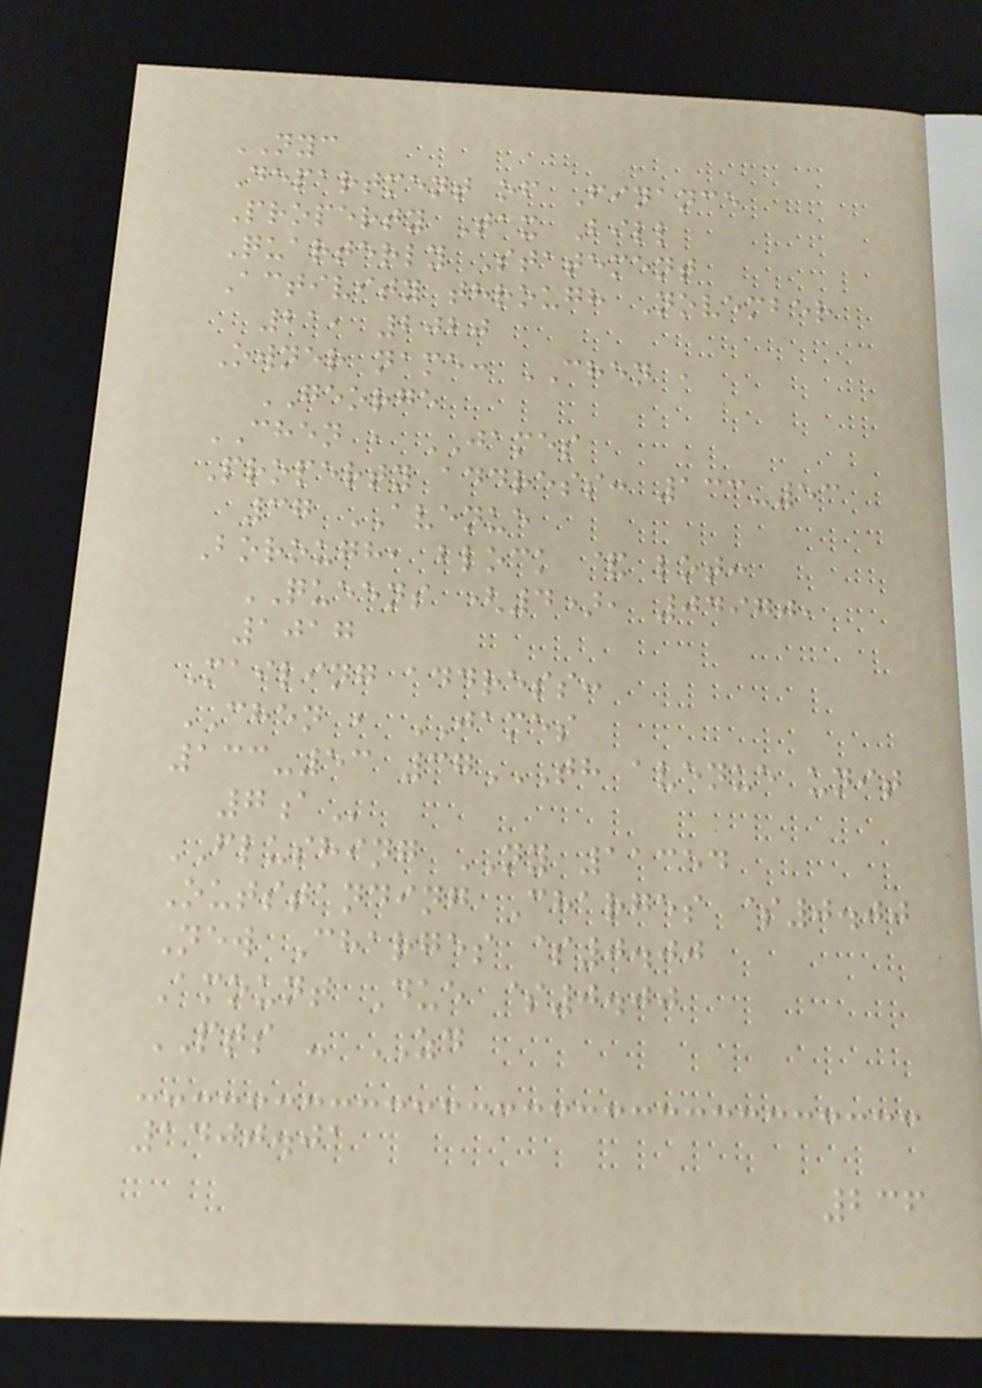NYC
Department of Finance
Property Tax Bill
Quarterly Statement
Activity through November
21, 2020
Owner name: CHEN ,
GEORGE
CHEN , JAMES
Property address: 133-53
37 AVENUE
Borough, block & lot:
QUEENS (4), 04970,
1017
Mailing address:
CHEN , JAMES
133-53 37TH AVENUE UNIT
7A
FLUSHING NY 11354
Outstanding Charges $0.00
New Charges $0.00
Amount Due $0.00
PTS - ZD
1400.01
236
